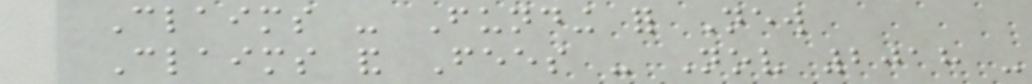Claims - Funding for New
Claims and Fees - Nov 2018 -
